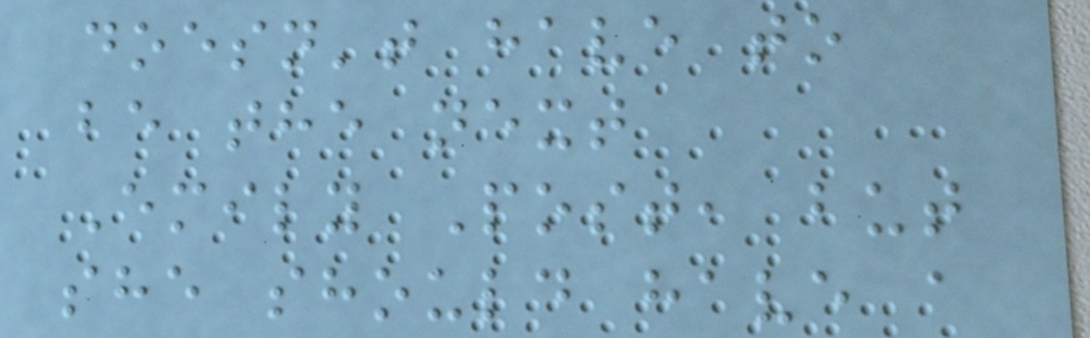doesn't have to
be the next
Emily Post, but
she should have a
